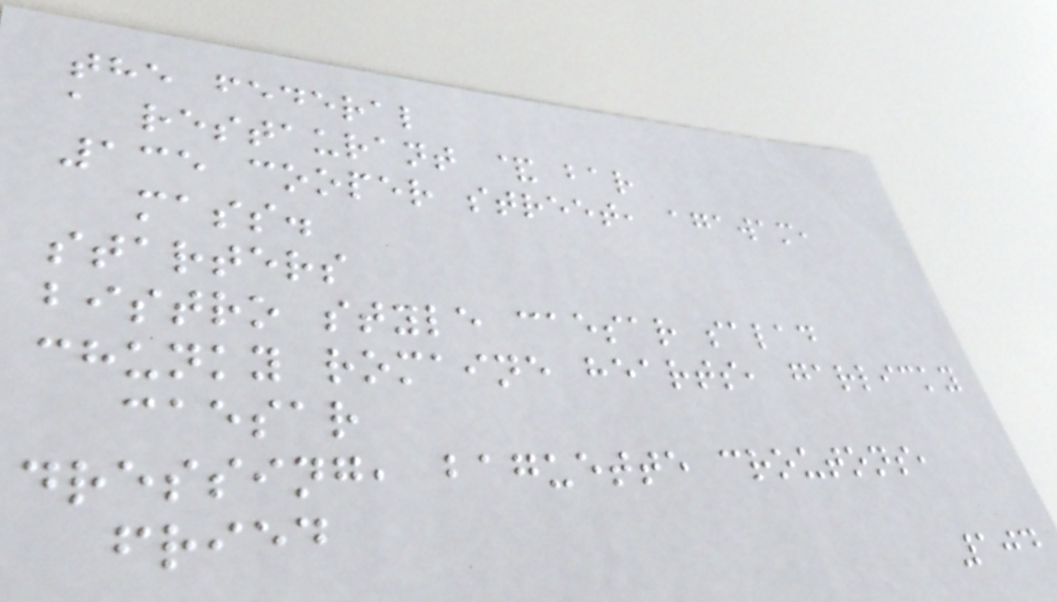the federal
a restaurant & bar
135 cooper street, agawam,
mass.
starters
bistro style caesar salad
chunky romaine hearts, garlicky
caesar
dressing, baguette croutons,
fried
104
